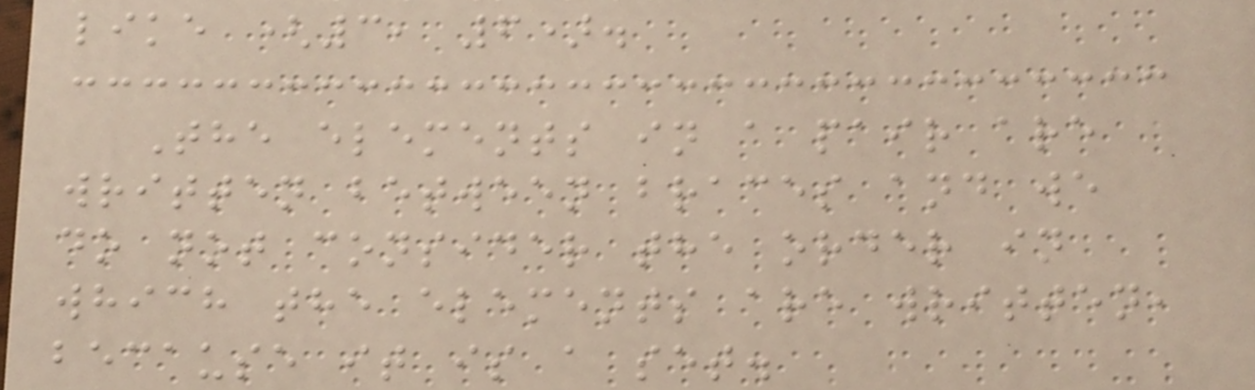like (3, 6).
The elements in a pair are
written between braces and we
do not consider the order in
which the elements are written,
because it is a set.
